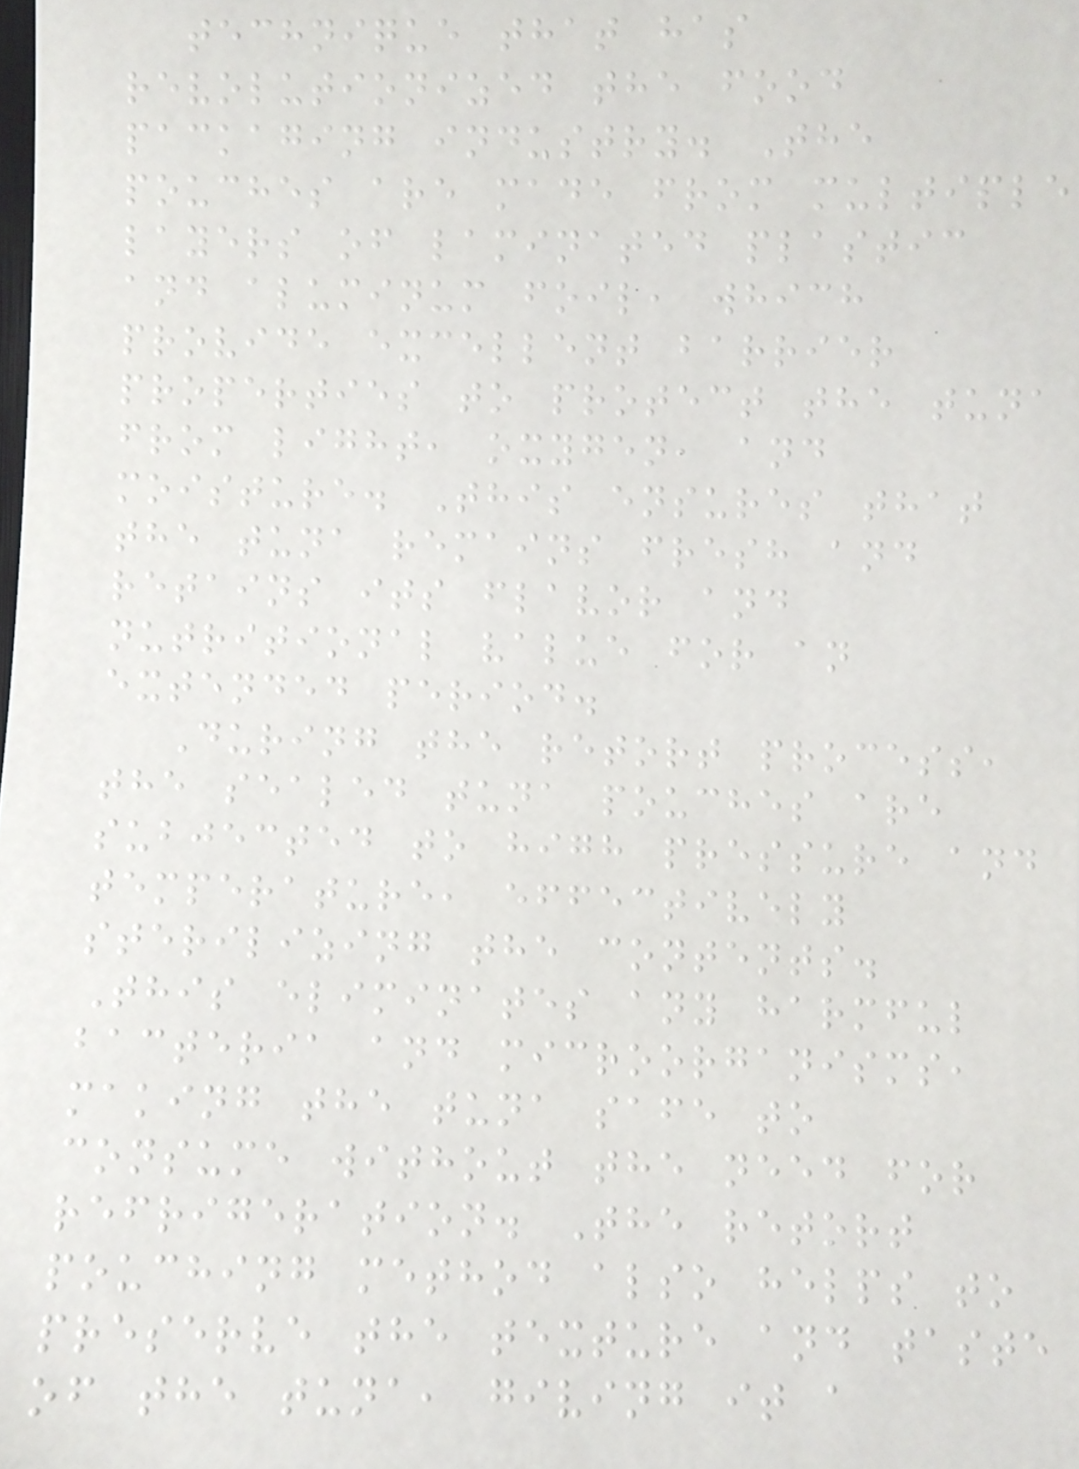technique that has
revolutionized the food
packaging industry. The
pouches are made from multiple
layers of laminated plastic
and aluminum foil, which
provide excellent barrier
properties to protect the tuna
from light, oxygen, and
moisture. This ensures that
the tuna remains fresh and
retains its flavor and
nutritional value for an
extended period.
During the retort process,
the sealed tuna pouches are
subjected to high pressure and
temperature, effectively
sterilizing the contents.
This eliminates any harmful
bacteria and microorganisms,
making the tuna safe to
consume without the need for
refrigeration. The retort
pouching method also helps to
preserve the texture and taste
of the tuna, giving it a
